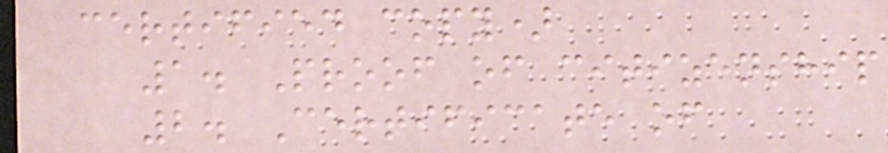certified copy)
1. Proof of citizenship
2. Certificate of
